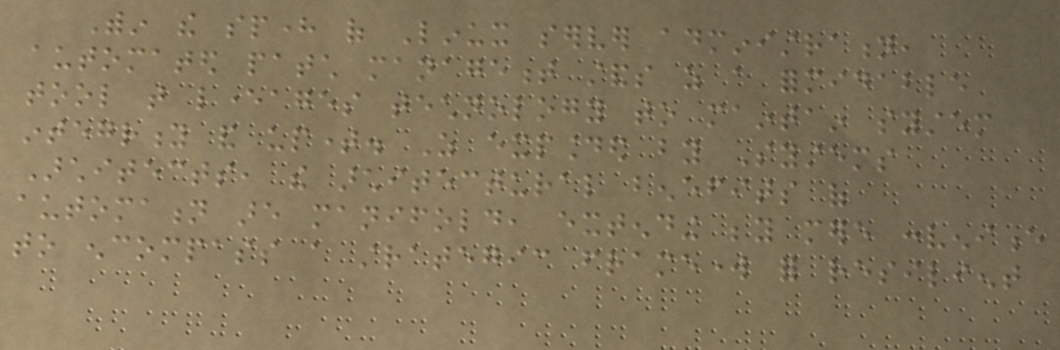Within the sphere of Linux server administration,
automated patch management stands as a formidable
tool that leverages technology to maintain system
integrity and uptime. As expounded by Systems
Architects, the architectural benefits of
automation are manifold, extending beyond mere convenience
to encompass a strategic framework for resilient
